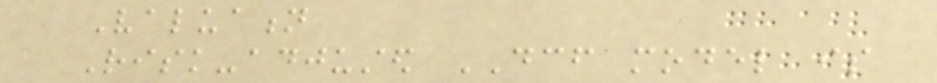Valuation
Risk-adjusted DCF model is
